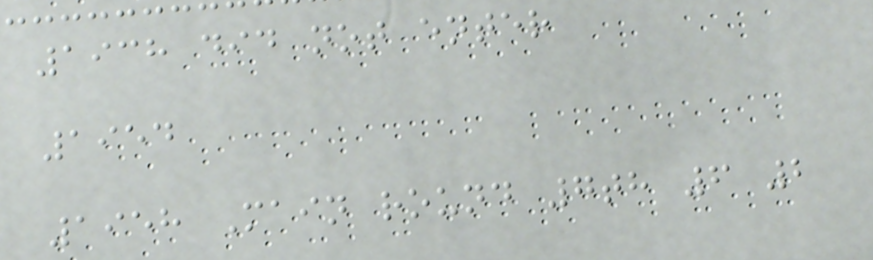1938 did not enter
1954
1958 Main round 7th 6 2
